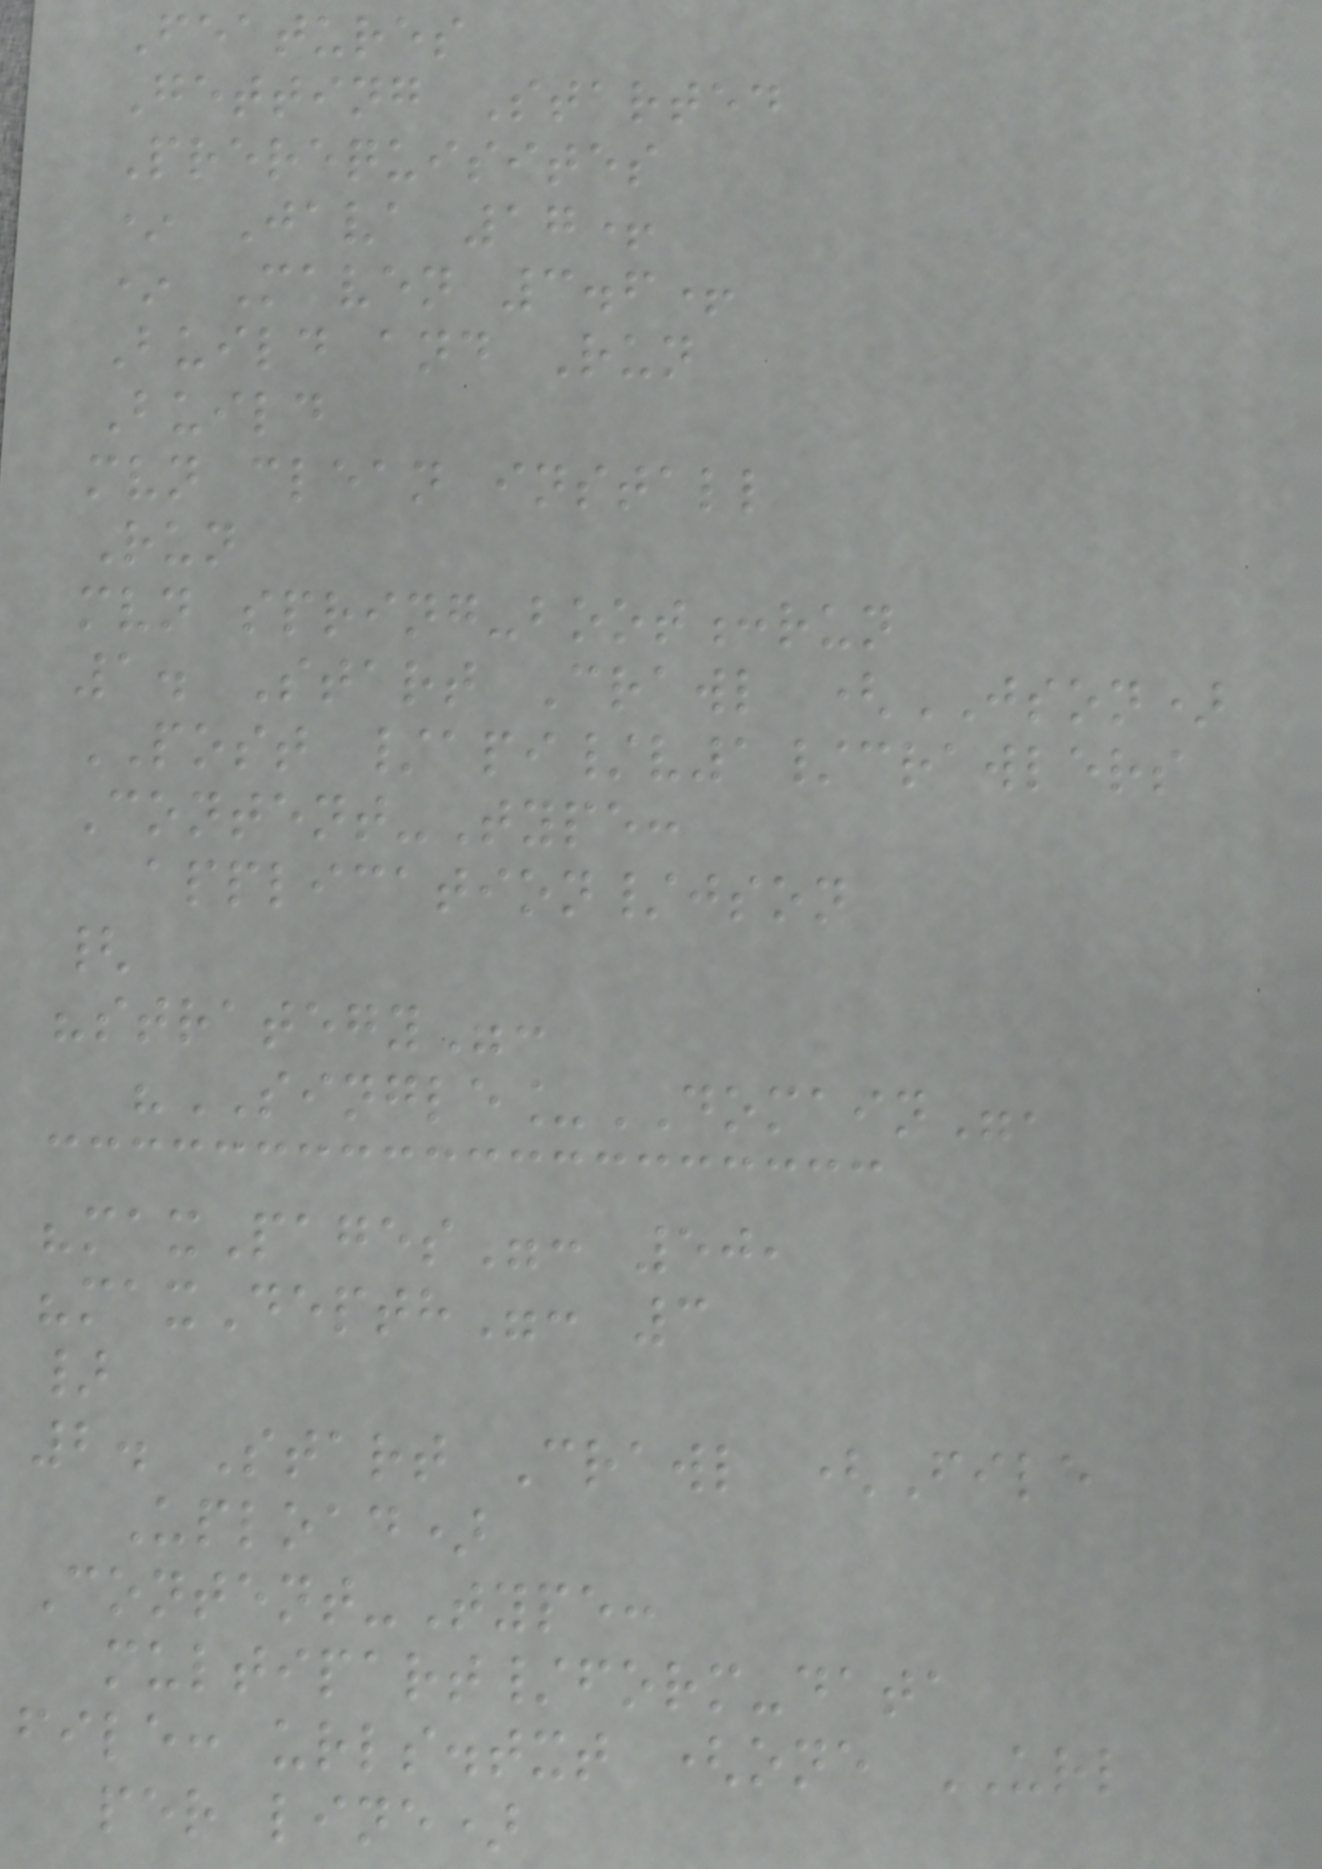Features
Getting Started
Prerequisites
* Java 17+
* Maven 3.6+
Build and Run
Build
mvn clean install
Run
mvn spring-boot:run
1. Start Crawl (JSON)
POST /api/v1/crawlers
Content-Type:
application/json
{
"strategy":
"SINGLE_DOMAIN",
"maxPages": 50,
"maxDepth": 3
}
2. Start Crawl (File
Upload)
Content-Type:
multipart/form-data
file: urls.txt (one URL
per line)
